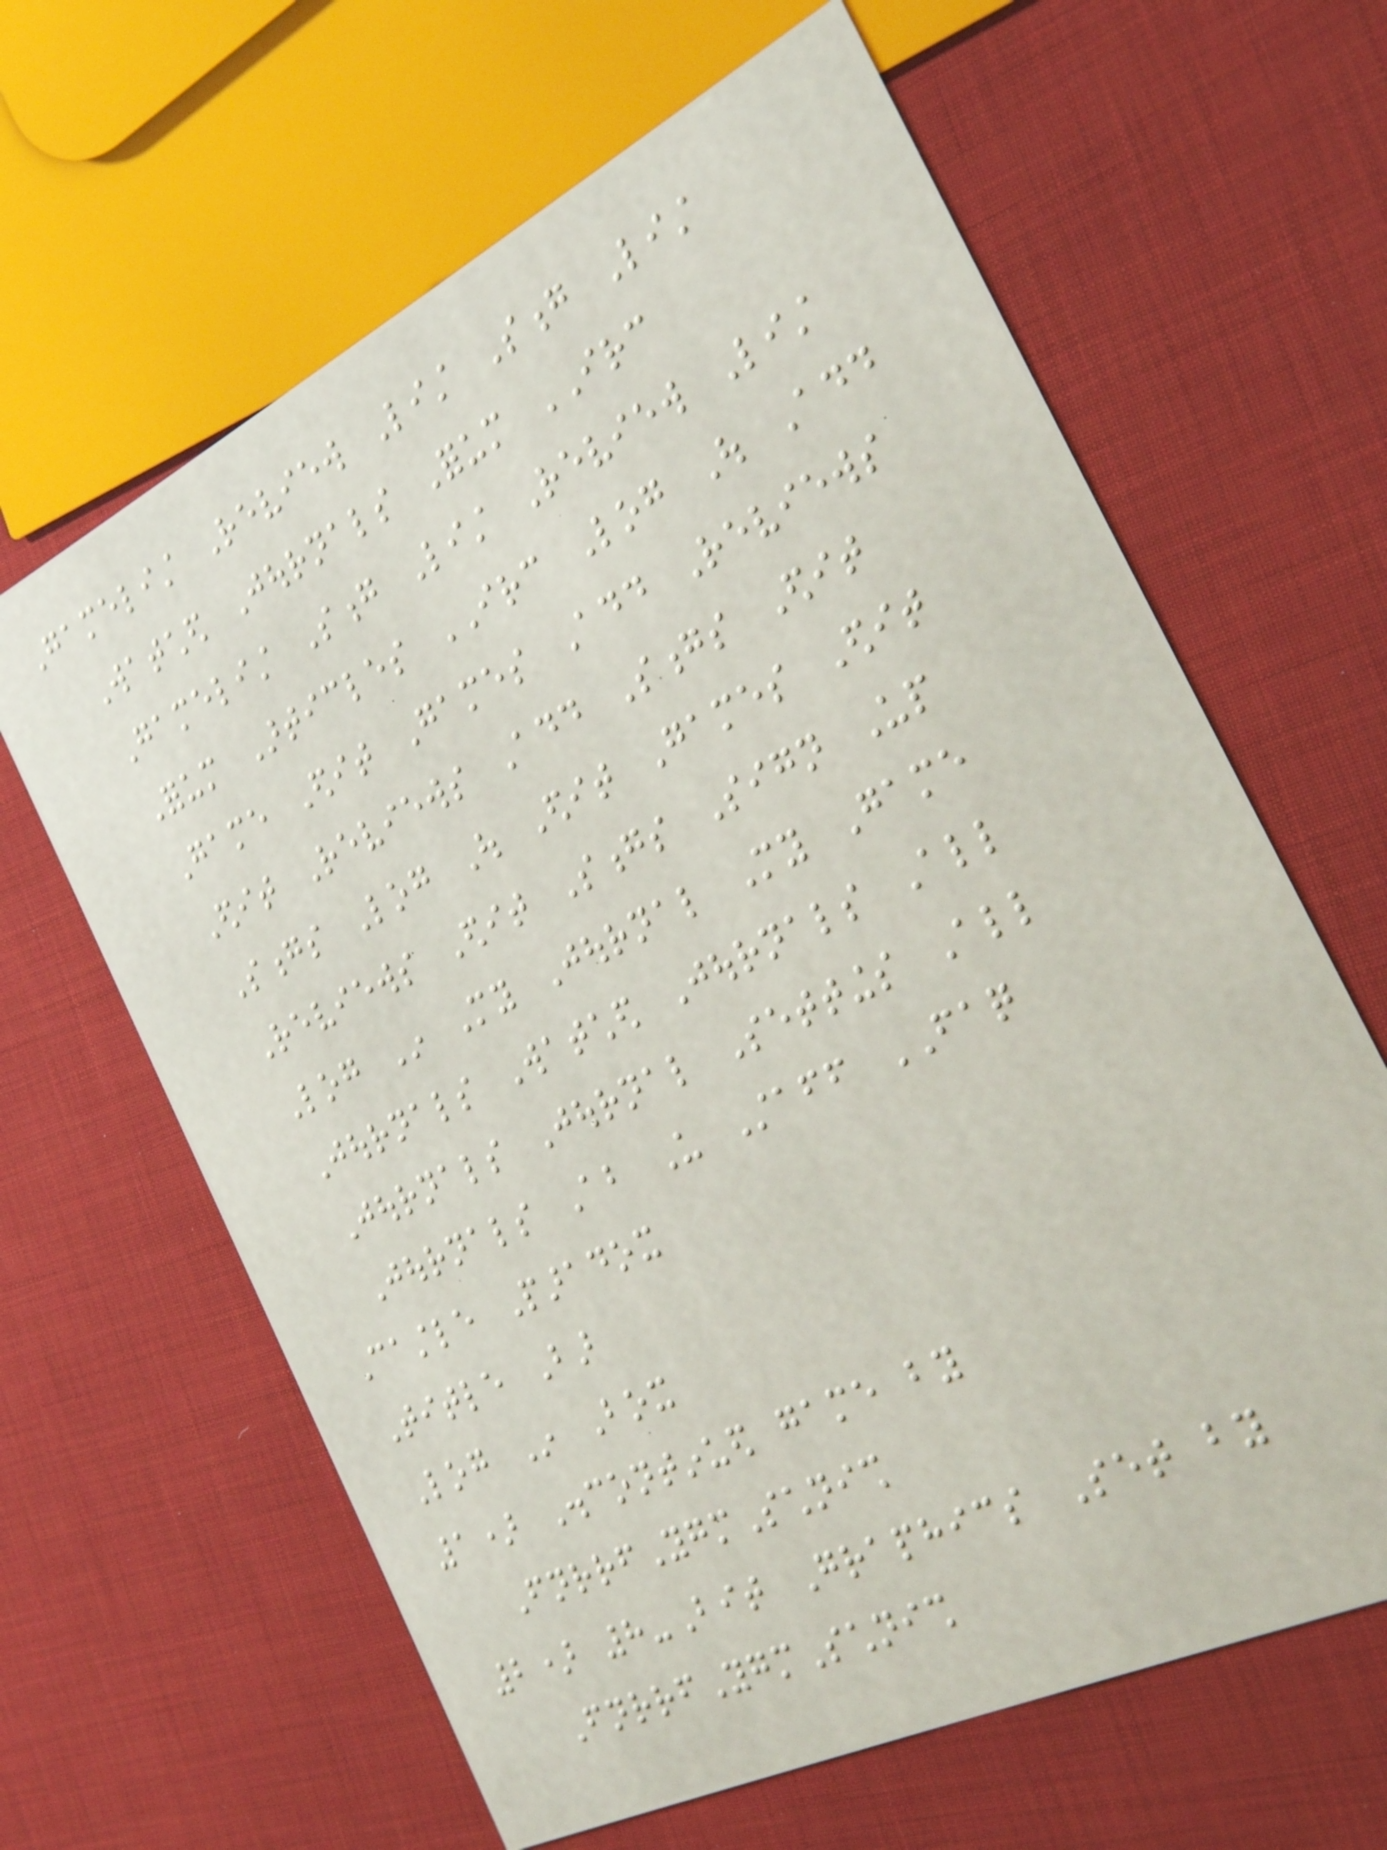Gamelist Review List Song List
Watched Journals Forum IRC
Gamelist Song List Review List
Forum Articles IRC Log Out Add
Game Edit Games Add Reviews
Edit Reviews Add Songs Edit
Songs Log Out Edit Games Edit
Reviews Edit Songs Sign Up
Log In My Journal My Game
Journals Watched Journals All
Journals Journal Settings All
Journals About Us Staff FAQ
Castle Paradox
Title Bar
Log In Box
1) Discontinued game by
FnrrfYgmSchnish
2) 8-Bit Graphics Set by
FnrrfYgmSchnish
